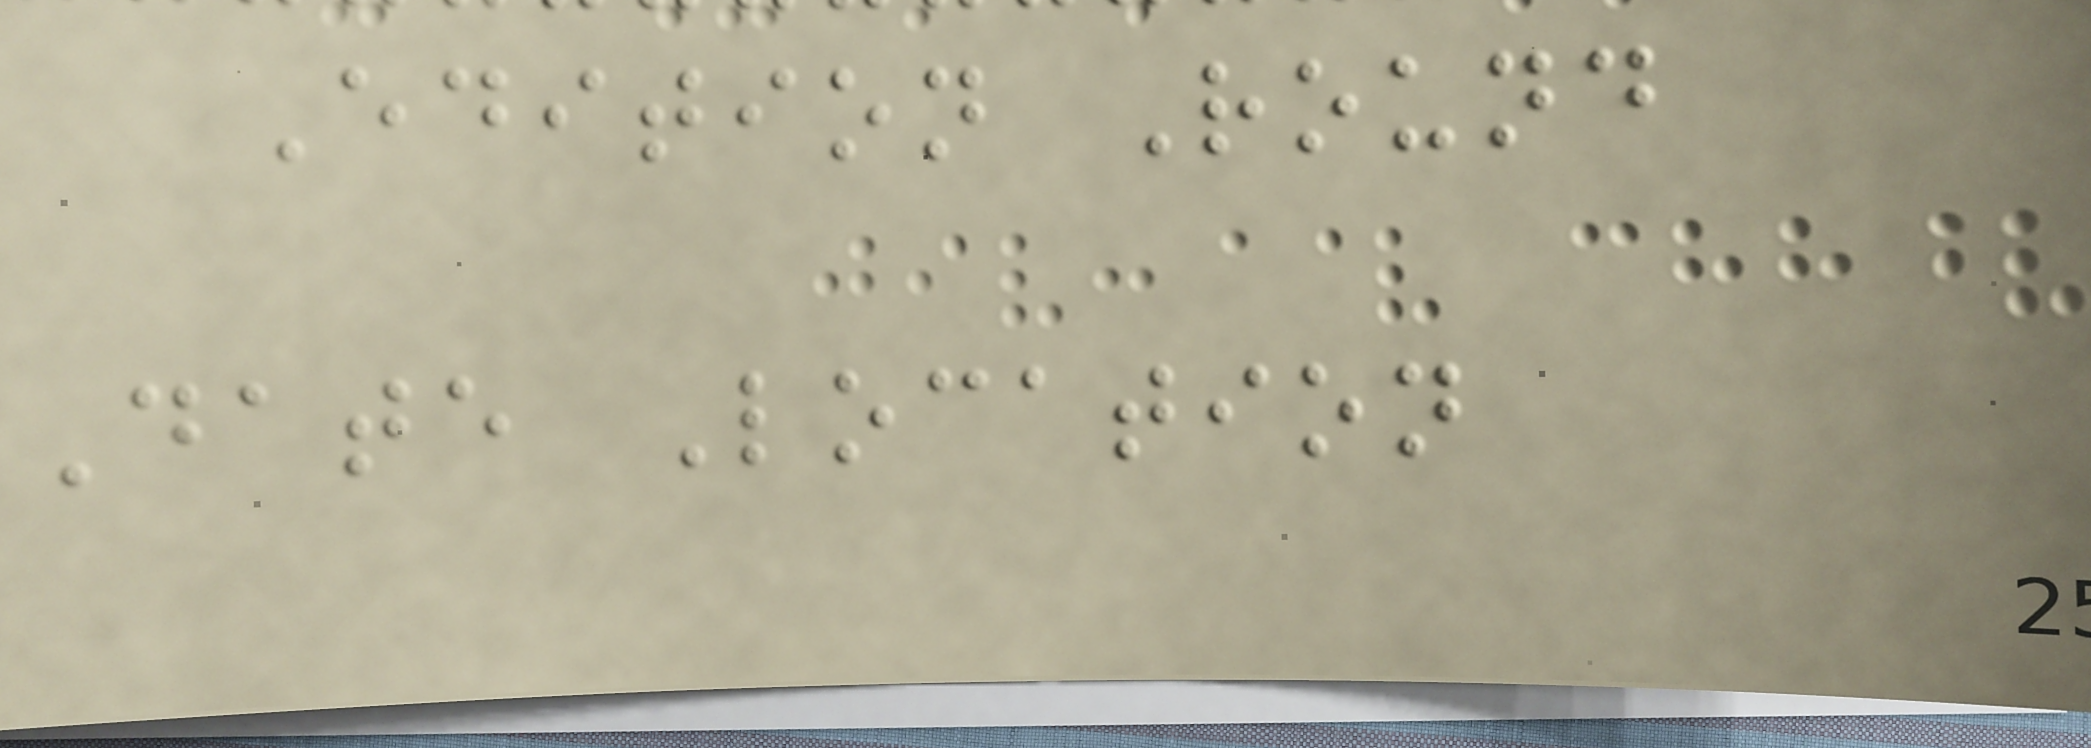Edition Round
Date Location
